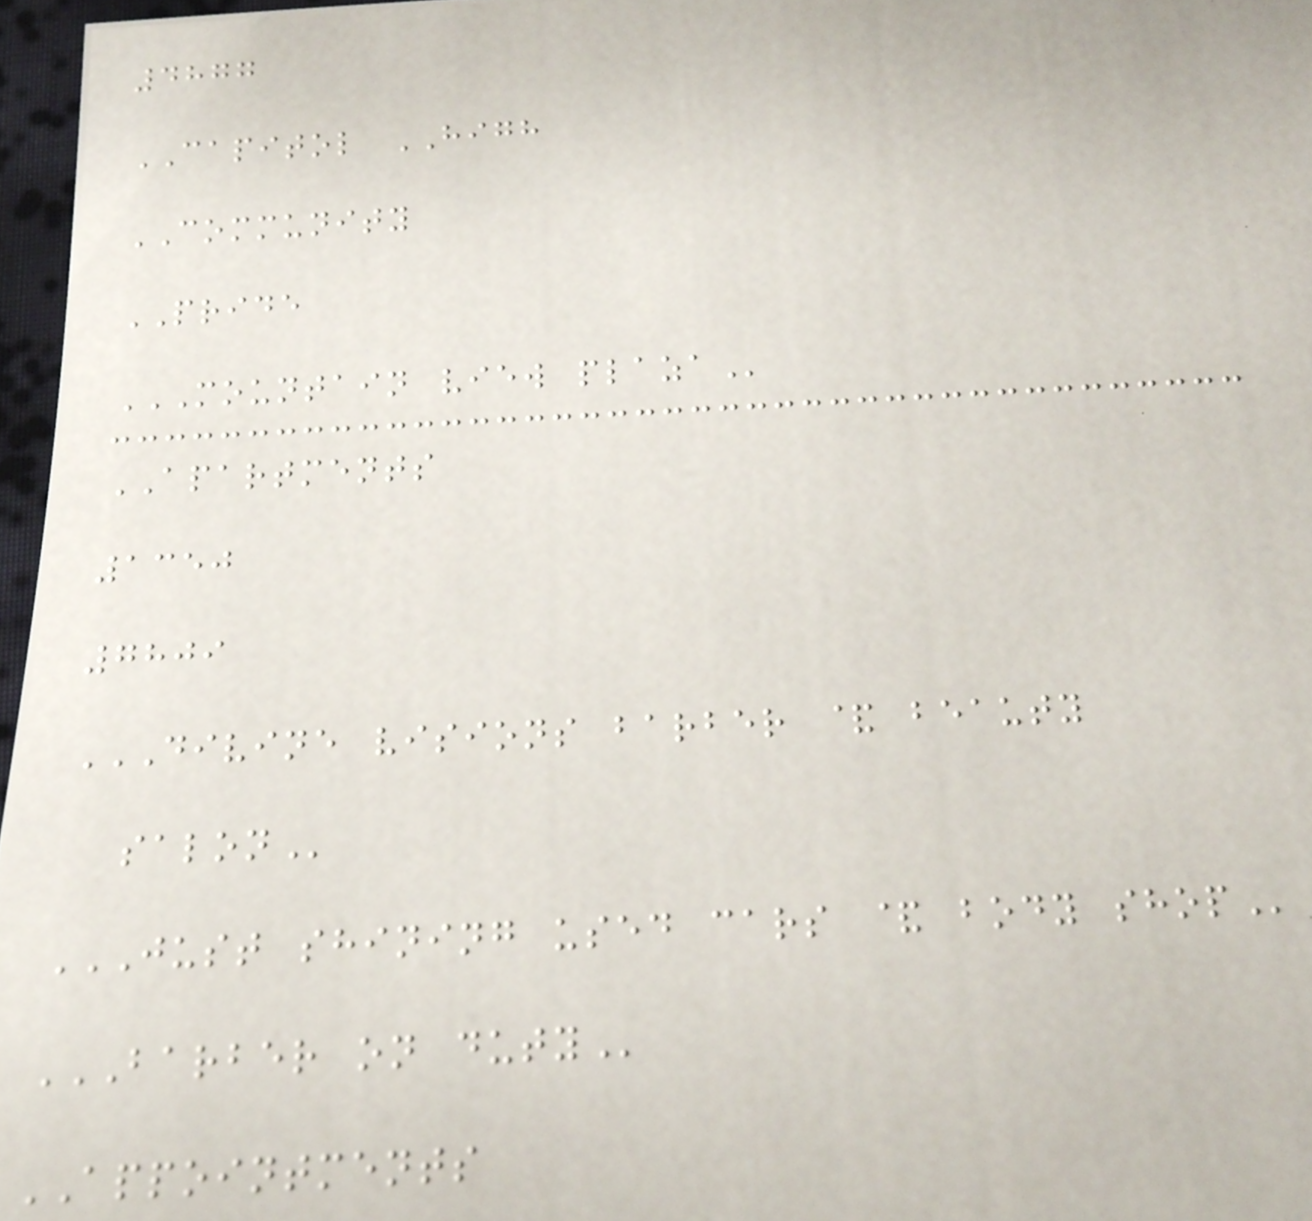4877
CAPITOL HIGH
COMMUNITY
PRIDE
MOUNTAIN VIEW PLAZA
APARTMENTS
1350
7809
DIVINE VISIONS BARBER & BEAUTY
SALON
JUST SHINING USED CARS & BODY SHOP
BARBER ON DUTY
APPOINTMENTS
